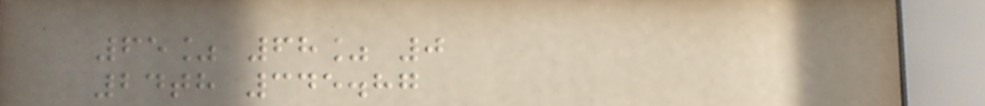65% 68% 0
24th 345.87
